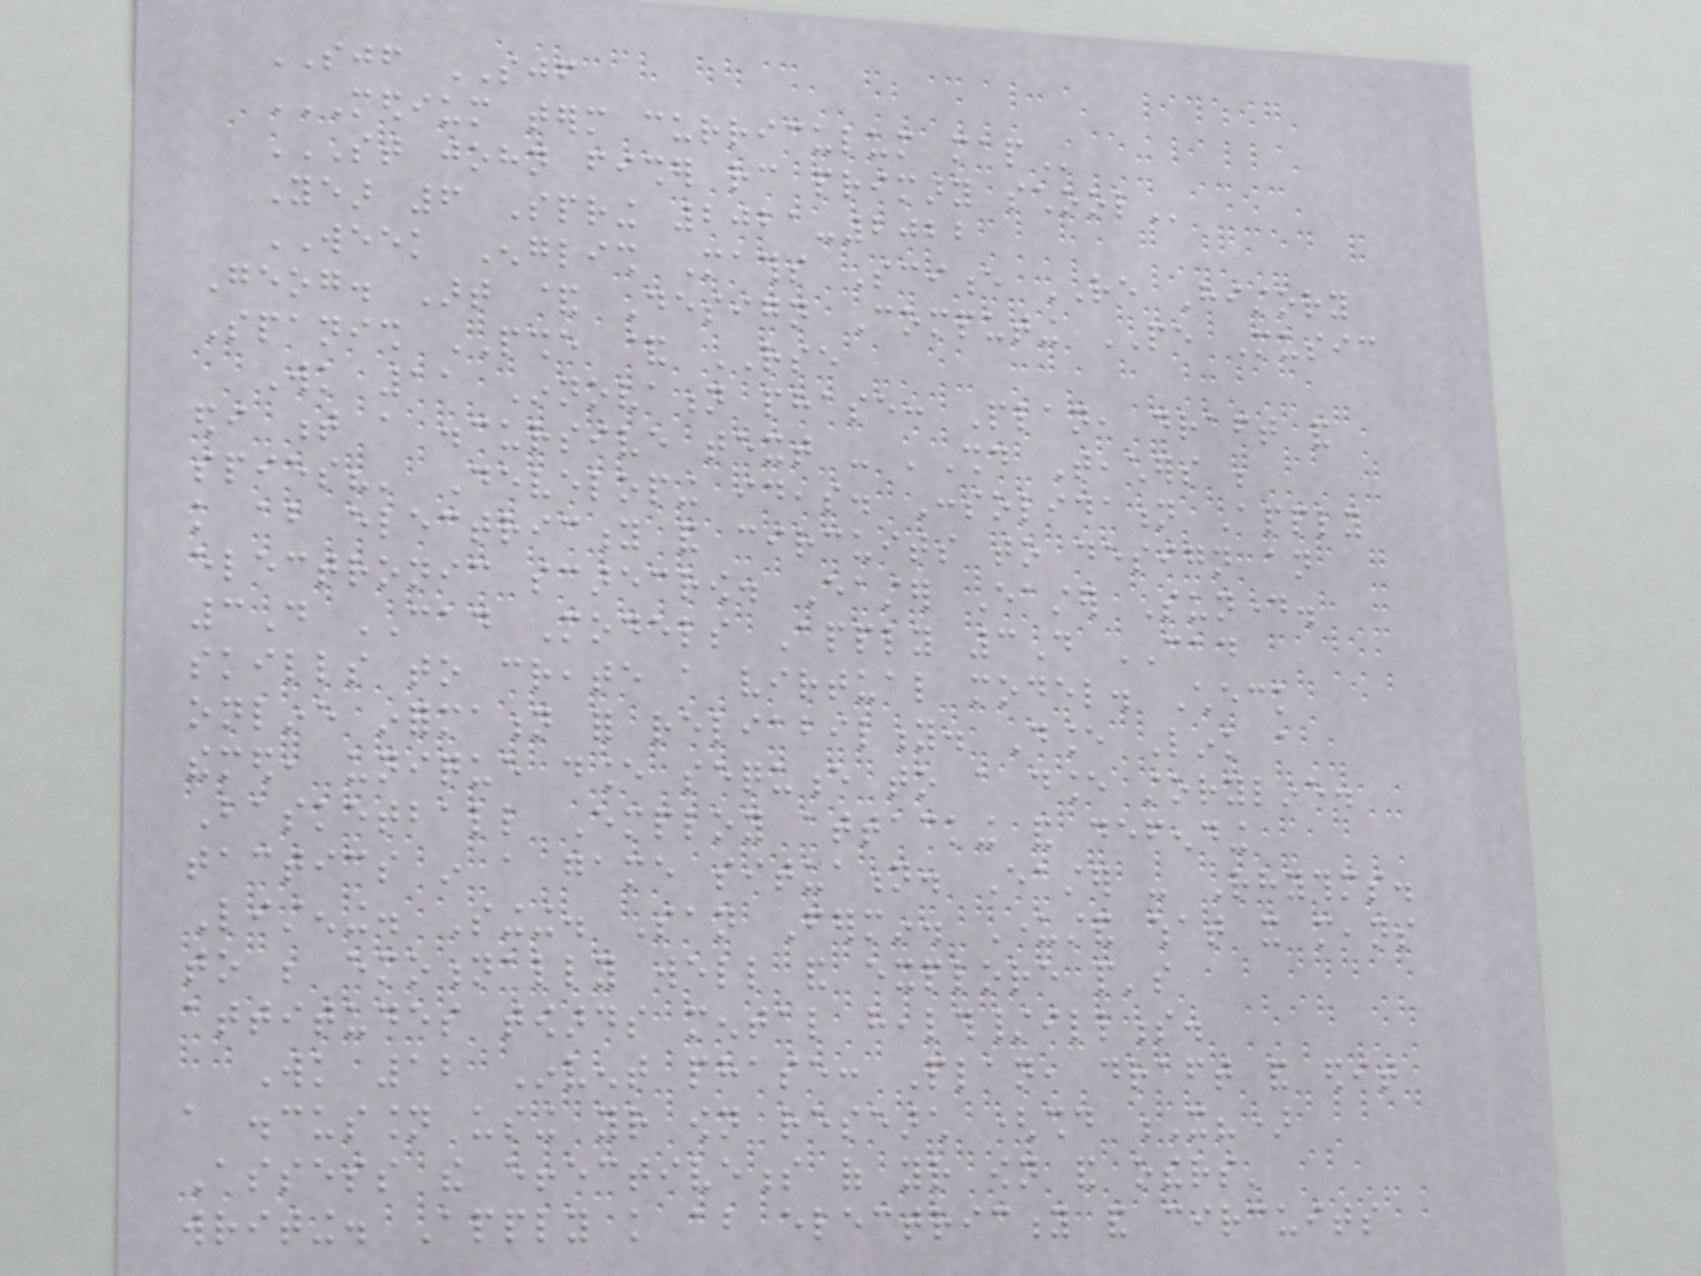SJF SJF
MEDIUM TERM CURRICULUM MAP
ST JOHN FISHER RC PRIMARY SCHOOL
Year 6 Spring 2021-2022
WEEK English Maths Science RE History
Geog. Art & Design Computing PE Music
Spanish PSHE & RSE
Wk 11 Innovation phase: Plan, draft and
edi t a discursive text - 'Should Teachers be
spies?' Developing ideas. Consolidation Apply
knowledge about electricity and circuits to design an
electronic scarecrow. Easter Easter Sunday.
3D CAD Models Apply 3D CAD
skills to create a virtual model. Check
online information for reliability. Dance Link a
themed, unique dance sequence to a dance storyline.
Basketball Employ attacking and defending
tactics in a game situation. Easter - Rhythms.
Listening. Singing. San Fermin. Understand what it means
to be emotionally well and explore people's
attitudes towards mental health/illness.
Wk 12 Invent phase: Plan, draft and edit
a discussion using your own research (should X?)
Assess the effectiveness of your own and others'
writing. Apply knowledge about electricity and circuits
